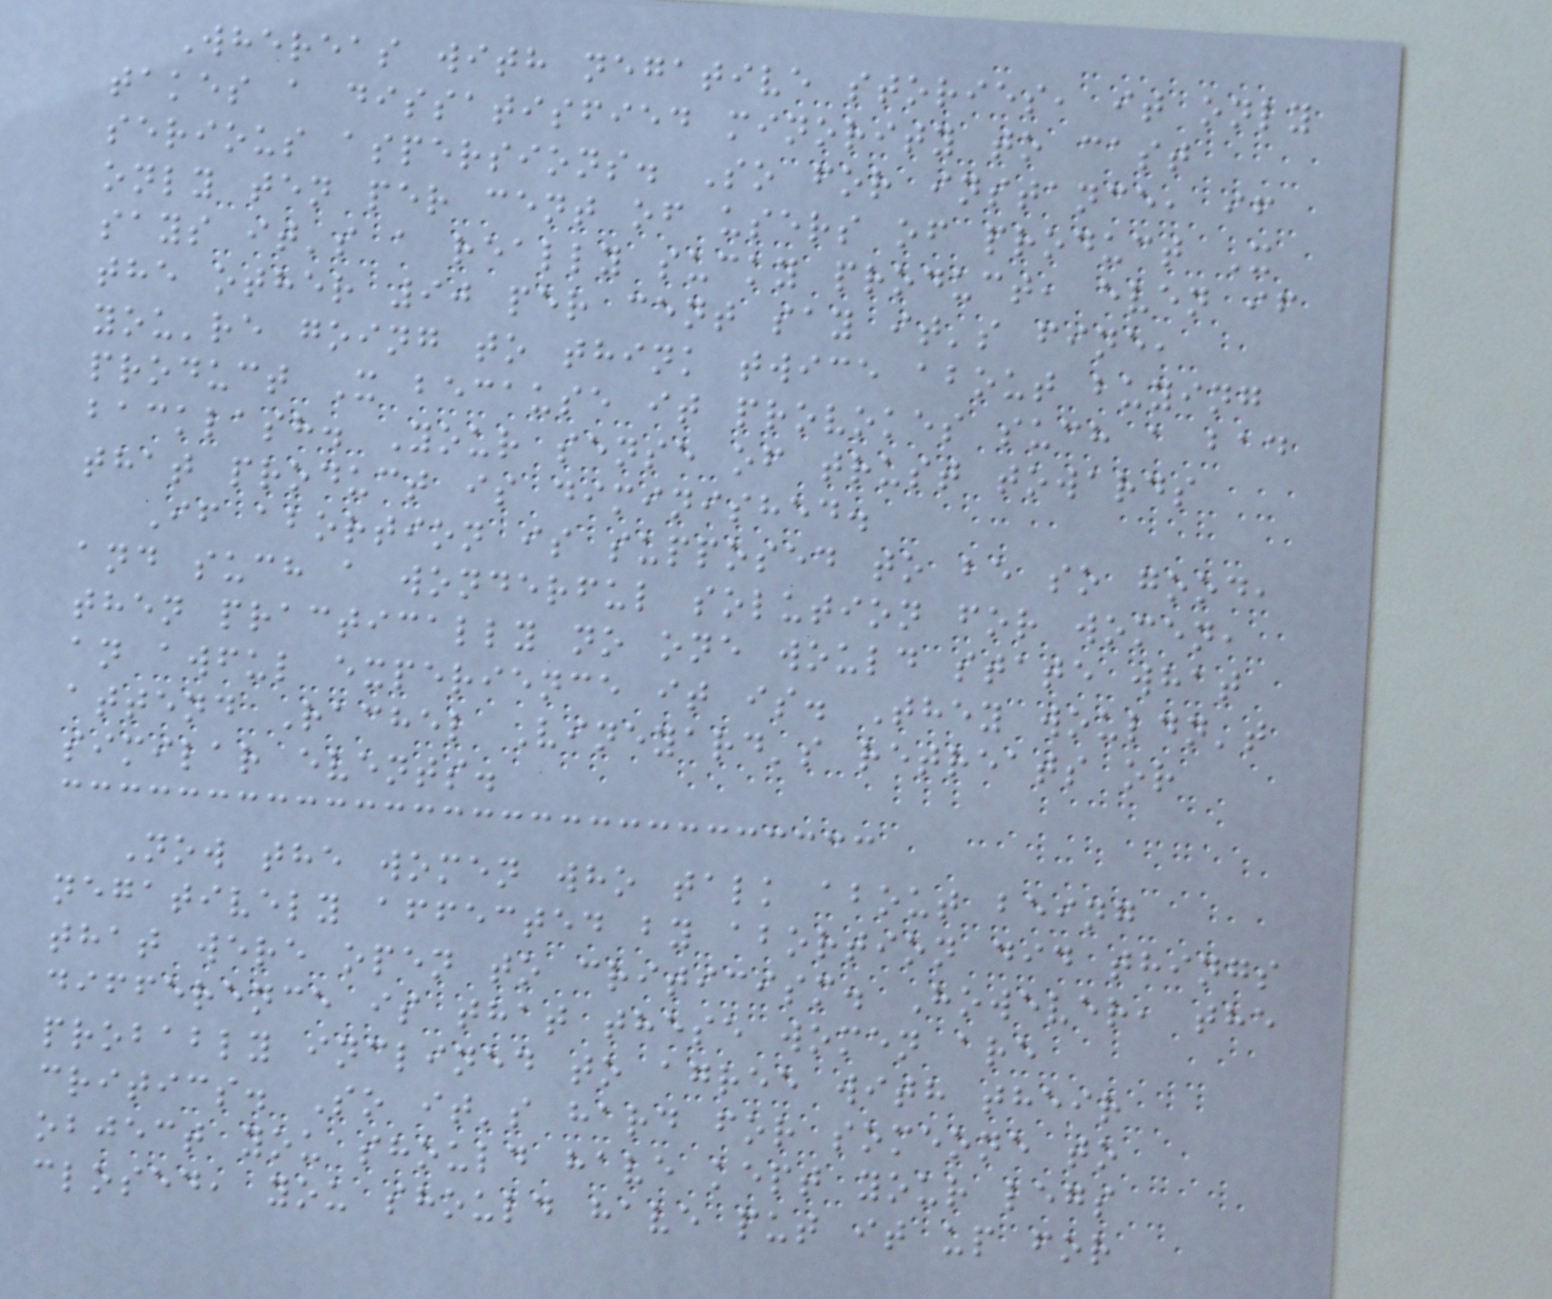Whereas with negative stories, it only
takes a dissatisfied minority to cast
serious aspersions. So for instance, if
only ten per cent of users of product X
says it's a really sucky product, even if
the other 90 per cent say it's fine,
you're going to think twice about buying
product X because it provokes such a bad
backlash. Your sense of trust towards
that product is diminished.
If abortion is supposed to be so good,
and such a wonderful solution for women,
then practically no one would state what
an awful experience it is. They wouldn't
attend Rachel Vineyard's retreats or
similar events.
Now the women who talk about being
negatively affected by abortion did things
that were open to criticism. However, the
difference is that these women are
probably inclined to agree with their
critics. So it's hard for someone to
object you should have kept your legs
closed, you should have put it up for
